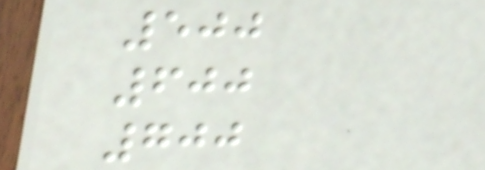500
600
700
